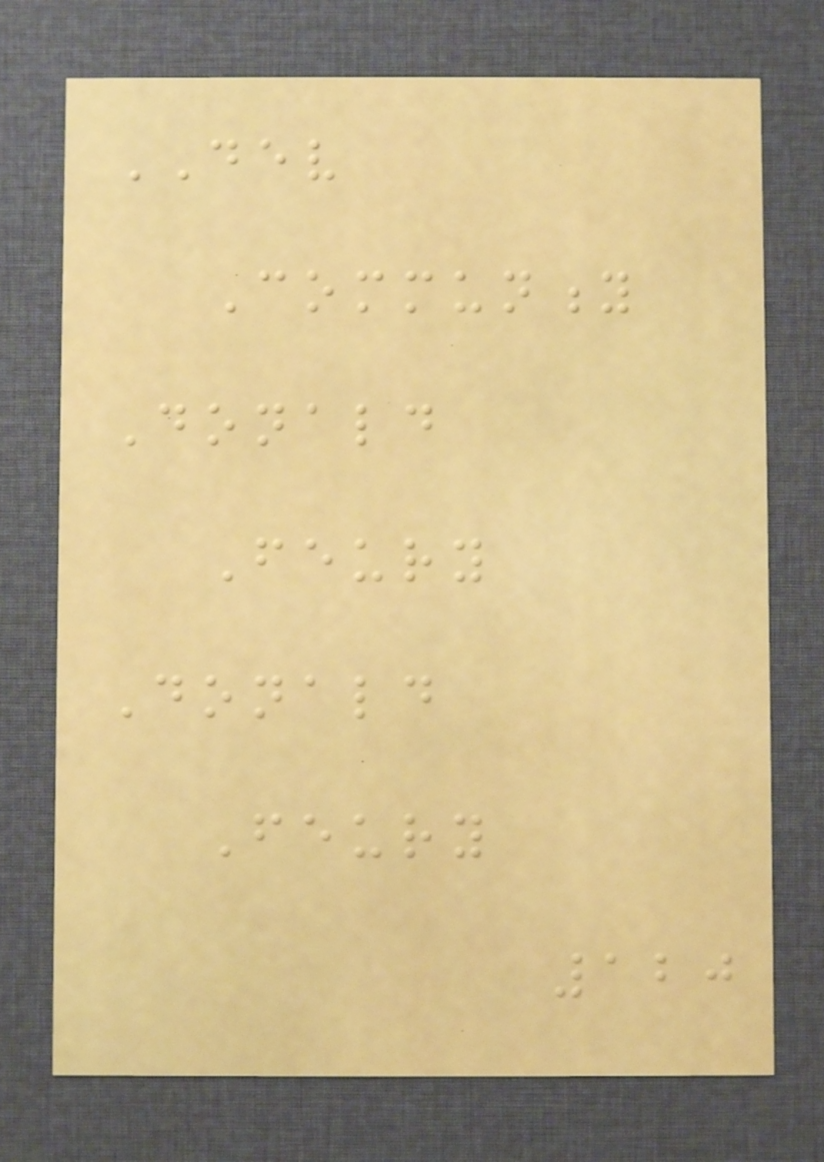DEV
Community
Donald
Feury
Donald
Feury
120
